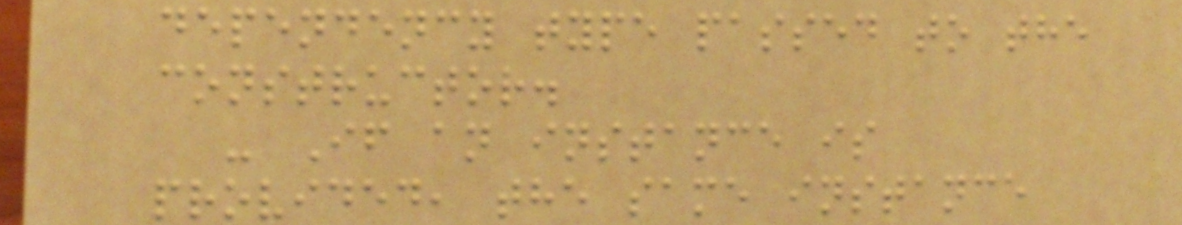dependency type passed to the
constructor.
- If an instance is
provided, the same instance
